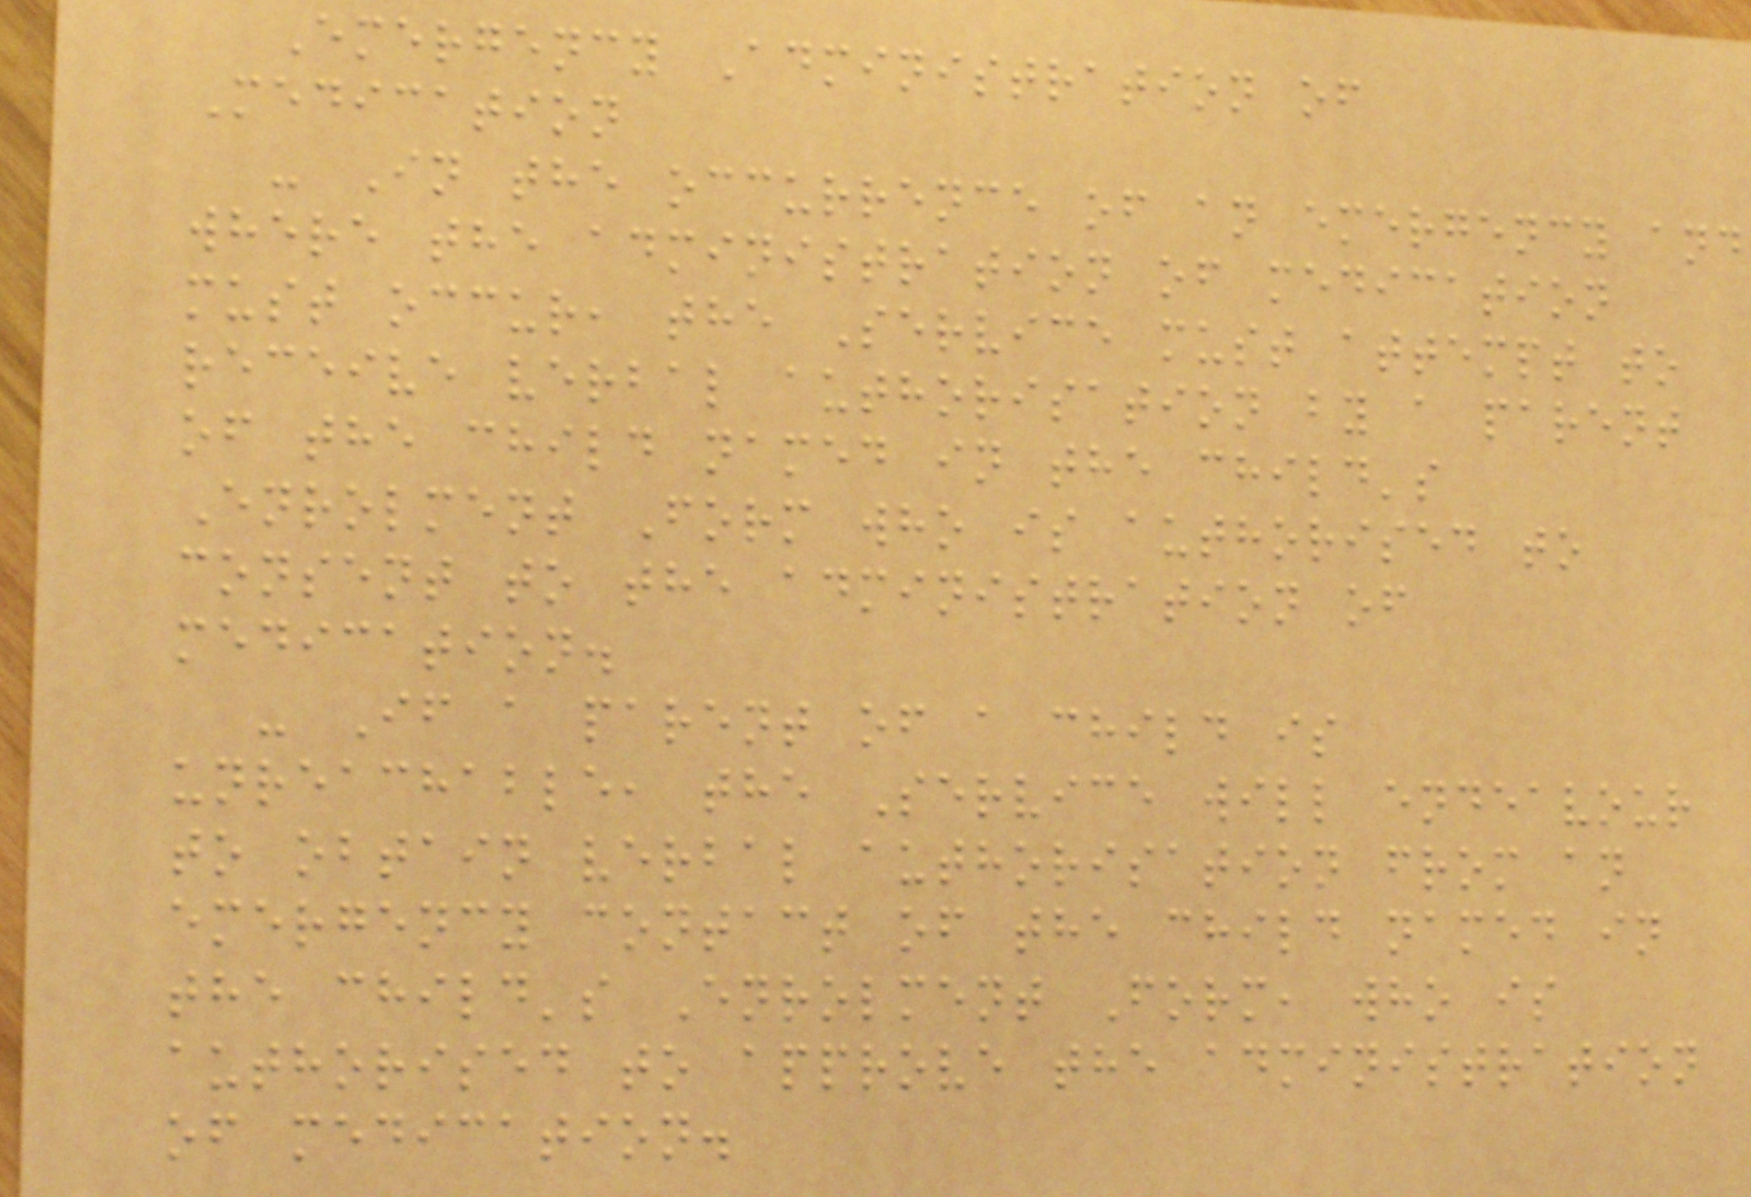Emergency Administration of
Medication
- In the occurrence of an emergency and
where the administration of medication
must occur, the Service must attempt to
receive verbal authorisation by a parent
of the child named in the child's
Enrolment Form who is authorised to
consent to the administration of
medication.
- If a parent of a child is
unreachable, the Service will endeavour
to obtain verbal authorisation from an
emergency contact of the child named in
the child's Enrolment Form, who is
authorised to approve the administration
of medication.
